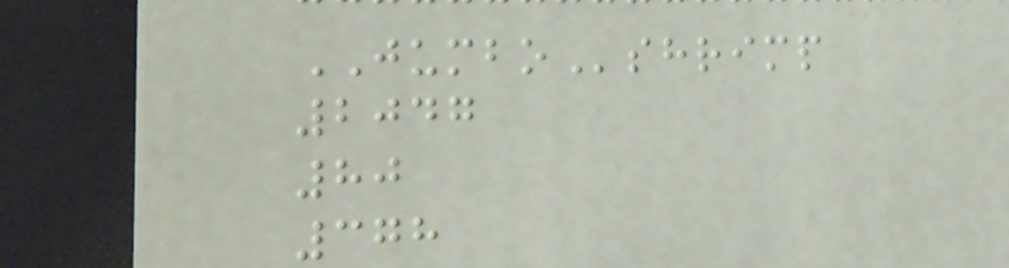JUMBOshrimp
2047
80
378
